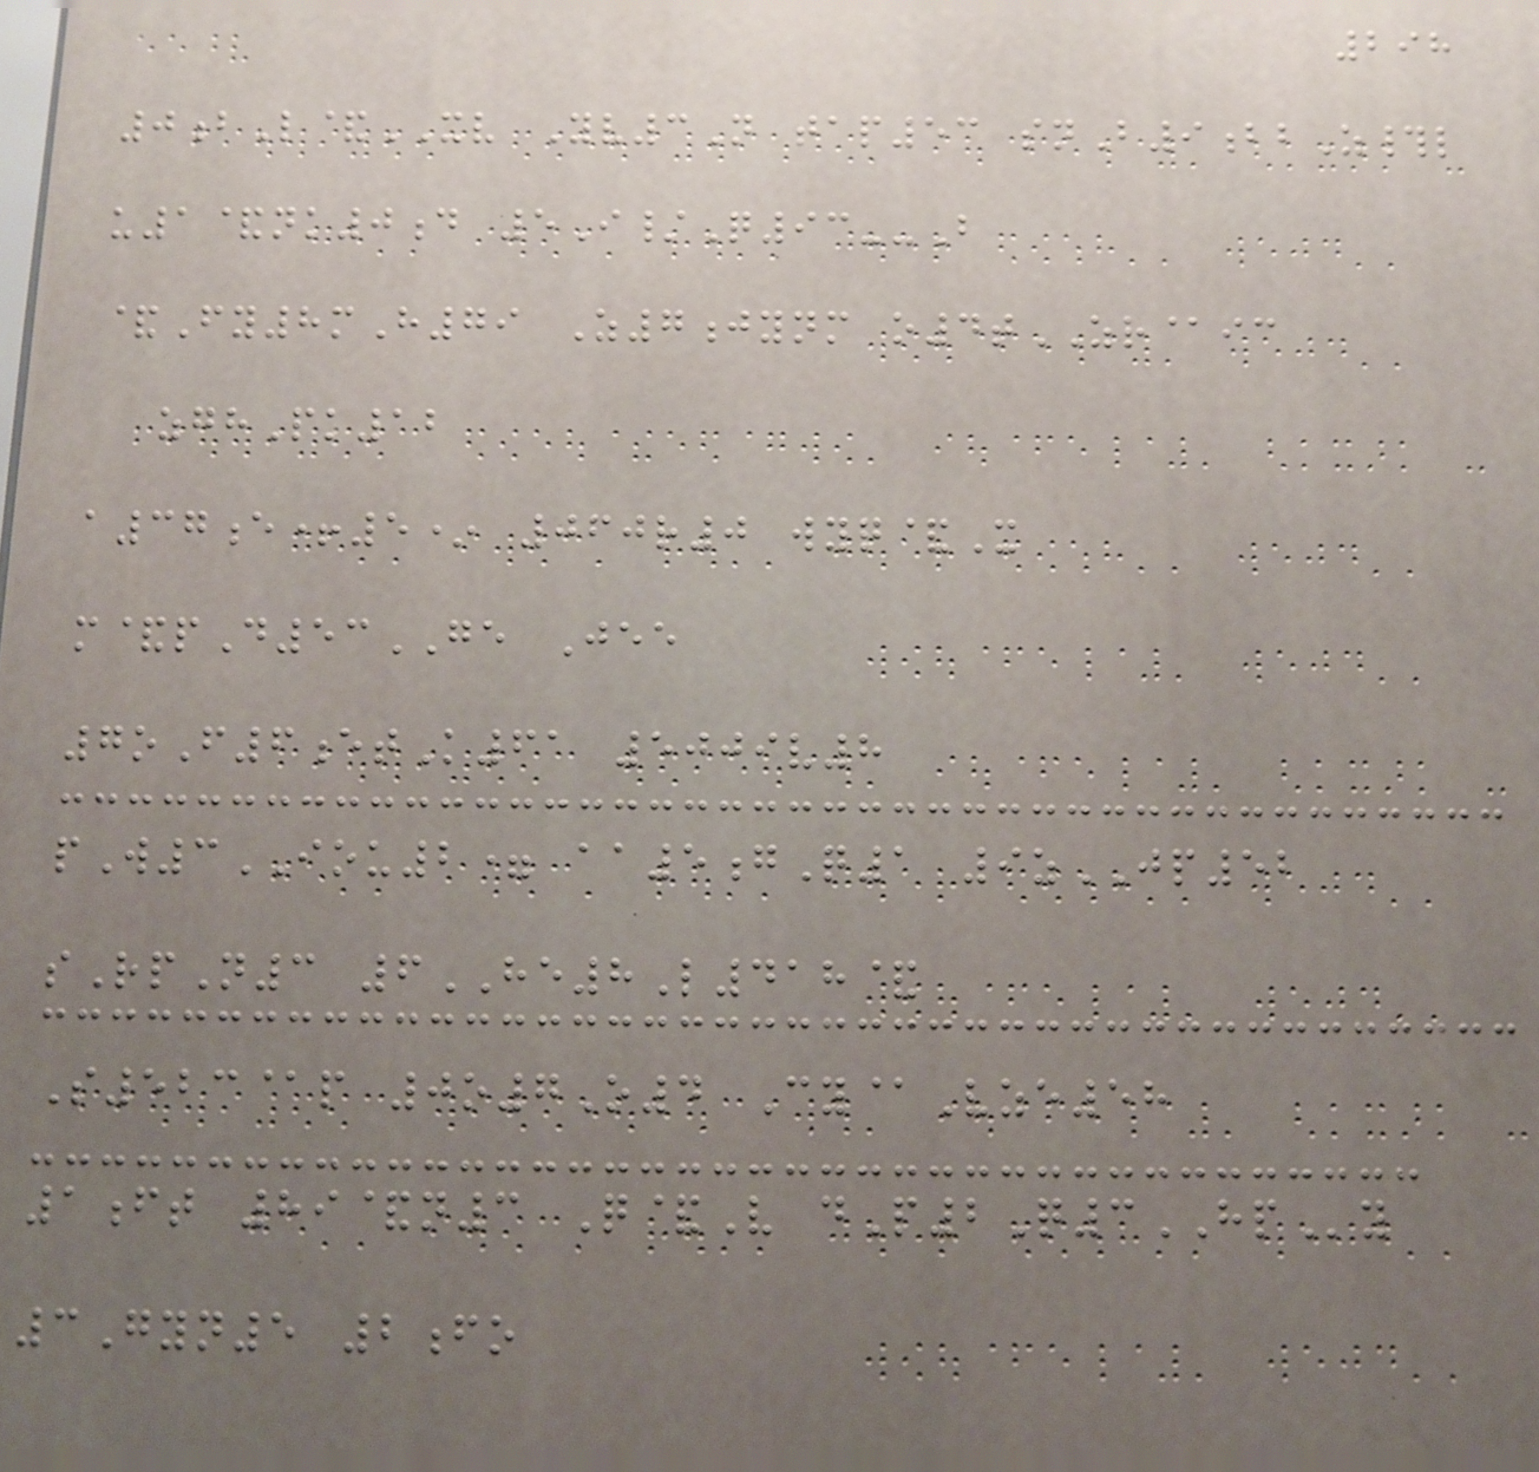298
0bL&XV Yv3N tap53 snB9bbZ#l
u1&nk0d 5I/Q93--B
&Fy8mH79 Z7jynm o4tZR@ic
zghPk12
a37e+5* 060r0 wyq&X
m&pD53GE Jee
7oF6etK61 5009v8
pW3IOU2= aa5gQ1 9zJP52
sRpN3 6HE8L418&
S523@p 0o7O4 Cy@Vze58
1ft 89&n3 Q&V dP2Q3HPy
3Gyn5 2fo
